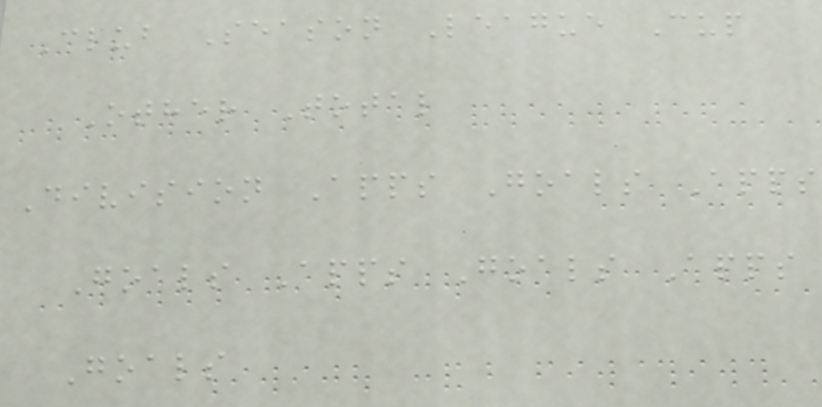Club Season League Cup
Other Total
Division Apps Goals Apps
Goals Apps Goals Apps
Goals
